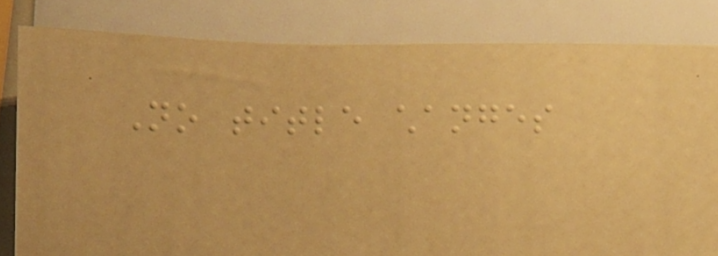No title changes
